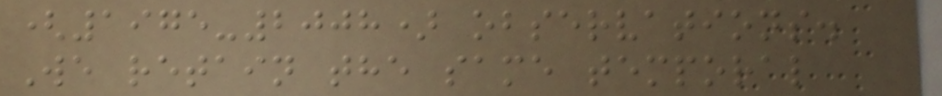(1975-2008) observations.
We retain the same temporal
